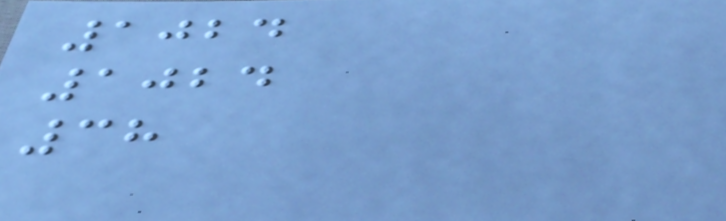1024
1024
38
